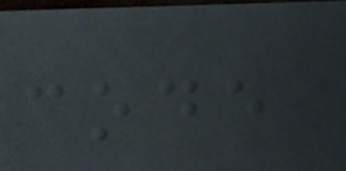code
